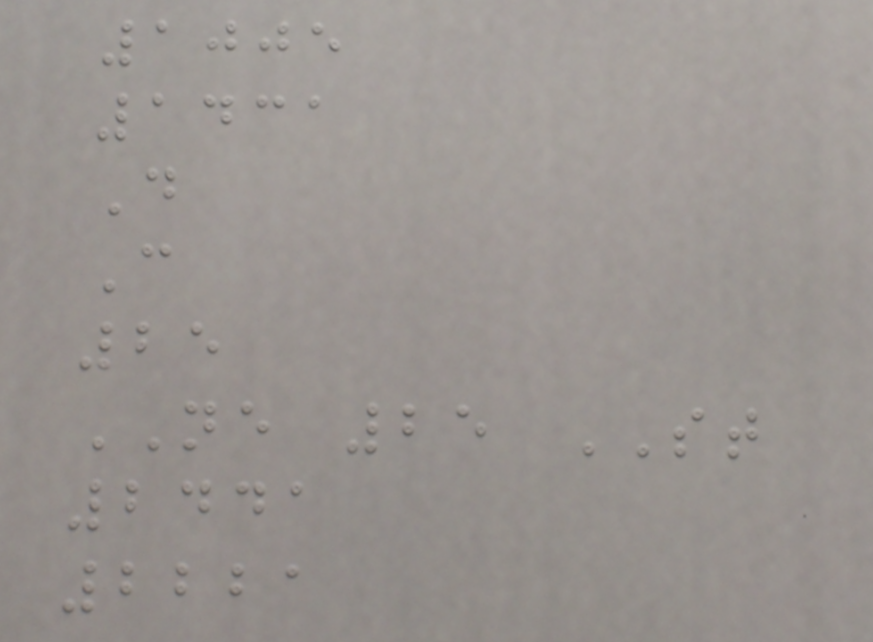1005
1431
D
C
25
NE 25 ST
2441
2221
